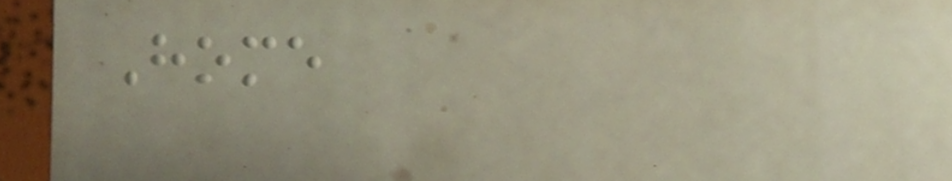Home
